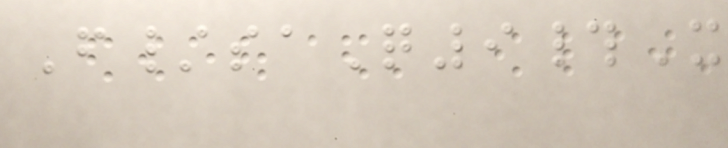F/saQ9#X
